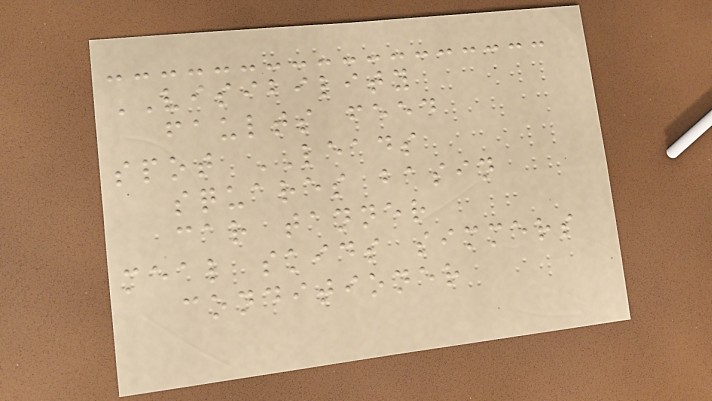VISIBILITY
faults feed
spot LEADS
squares basin
car tanner
meal skids simmers
conditioner
